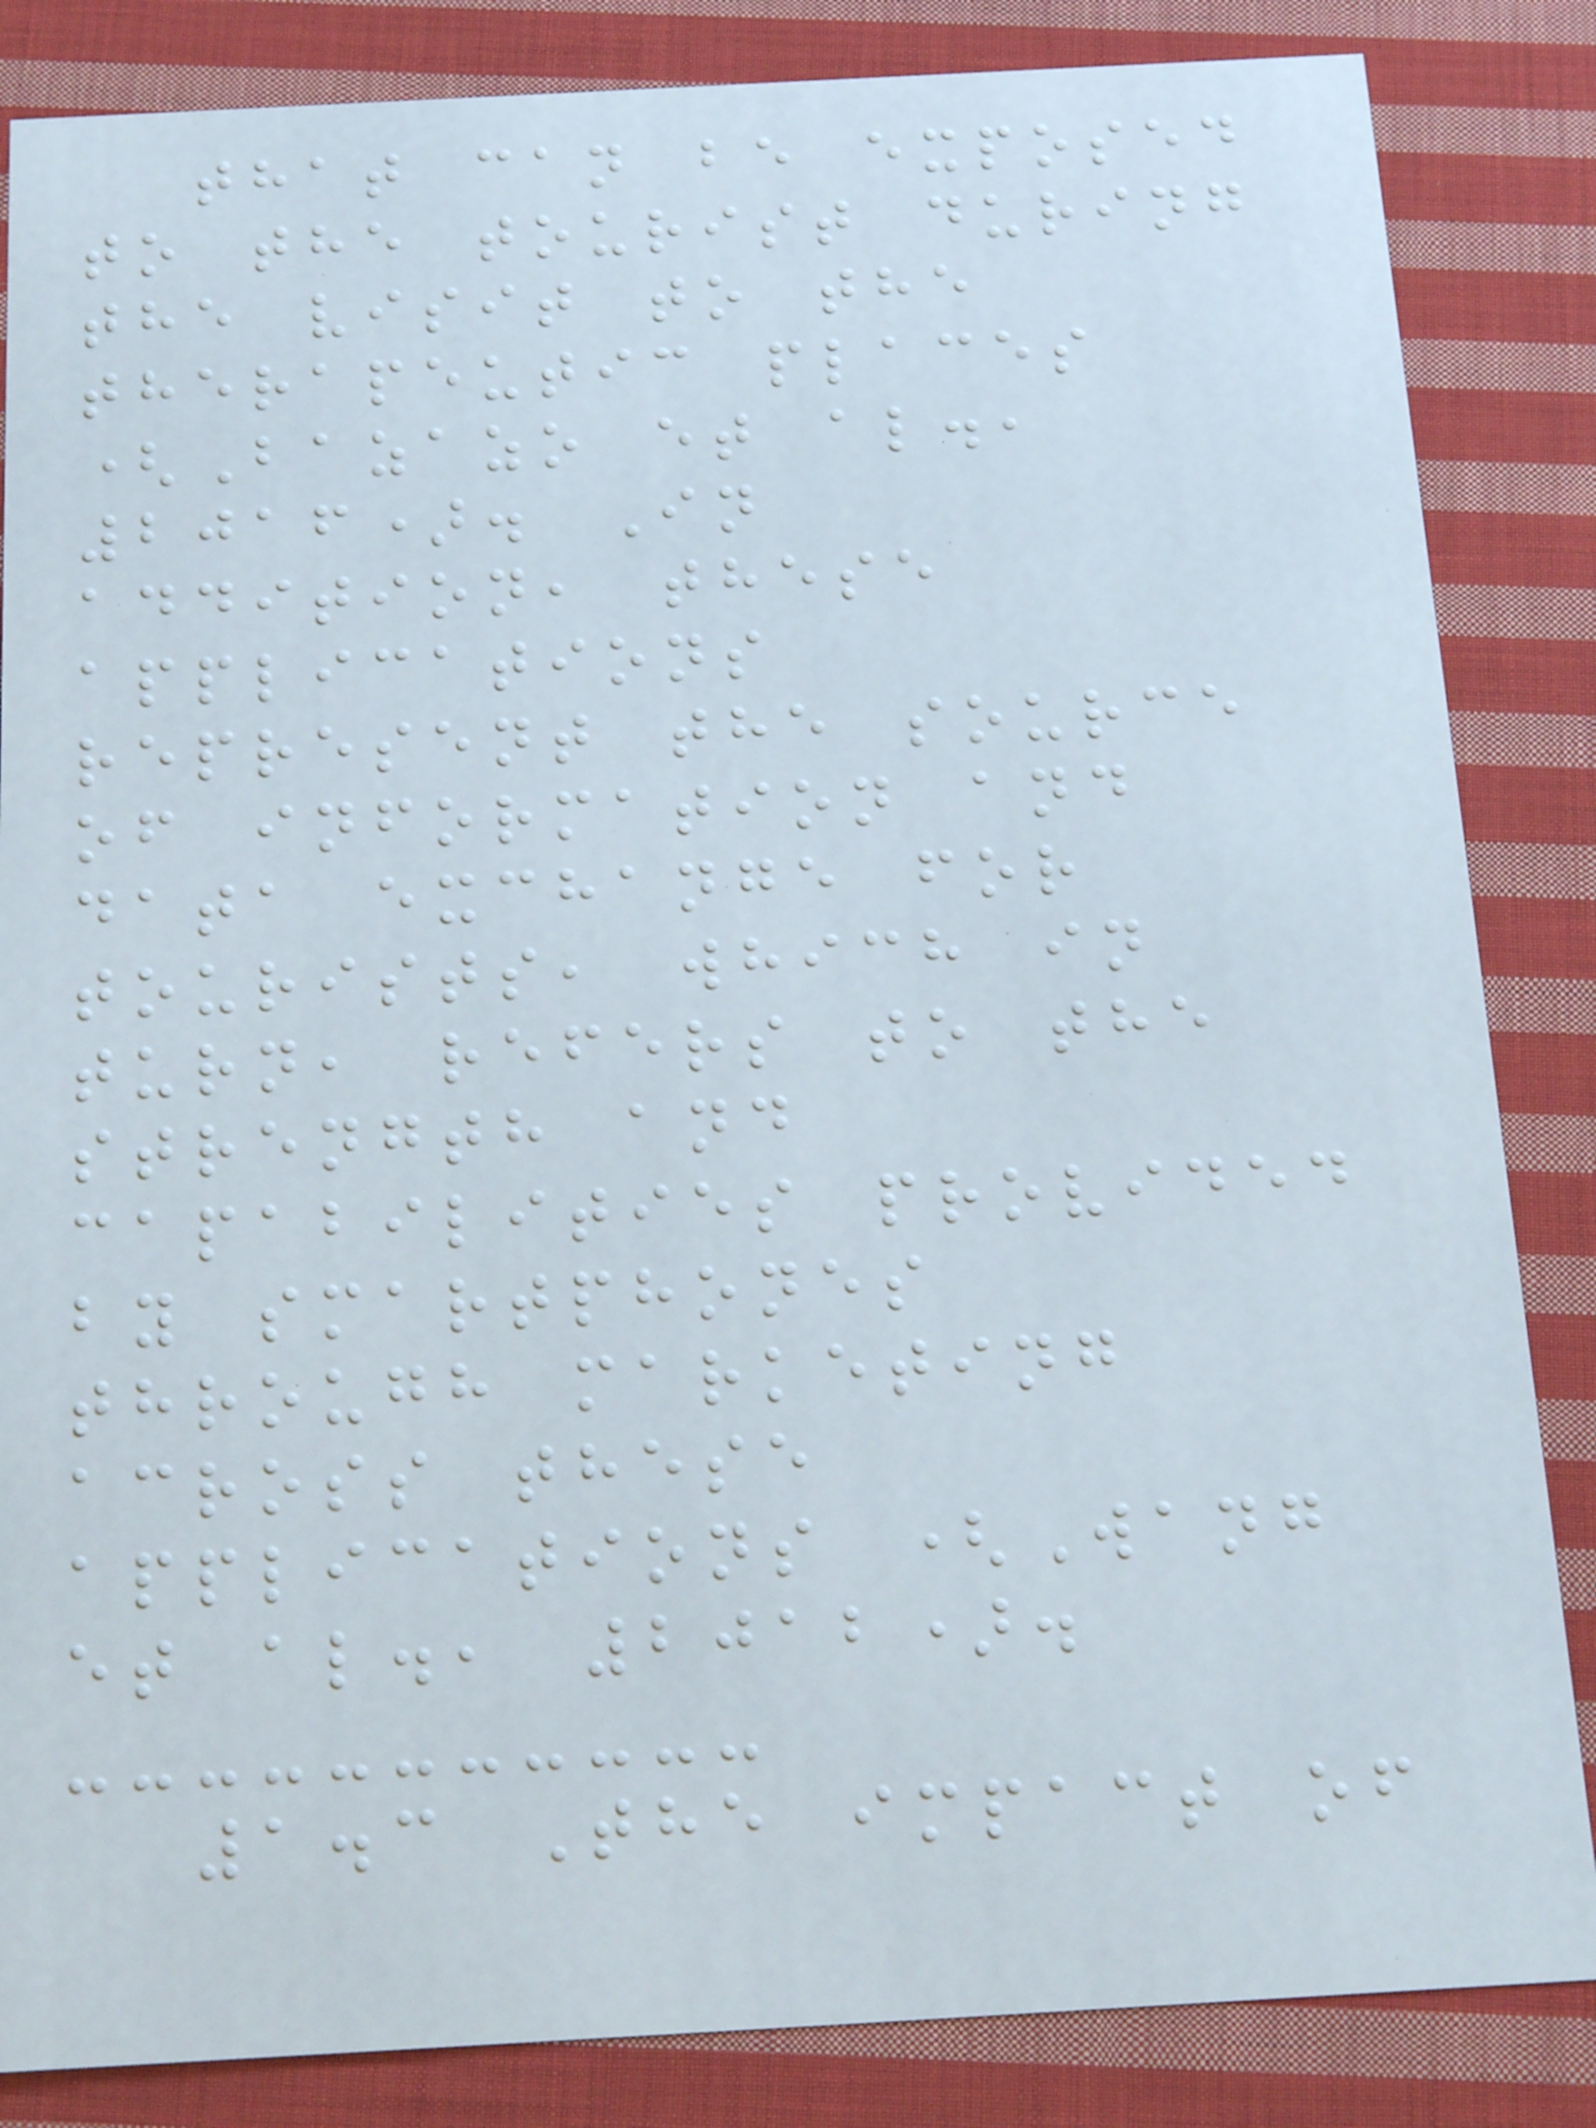that can be exposed
to the tourist during
the visit to the
therapeutic places
(Bazazo et al.,
2016). In
addition, these
applications
represent the source
of information and
data exchange for
tourists, which in
turn, refers to the
strength and
capabilities provided
by smartphones
through marketing
across these
applications (Wang
et al., 2012).
1.3 The impact of
